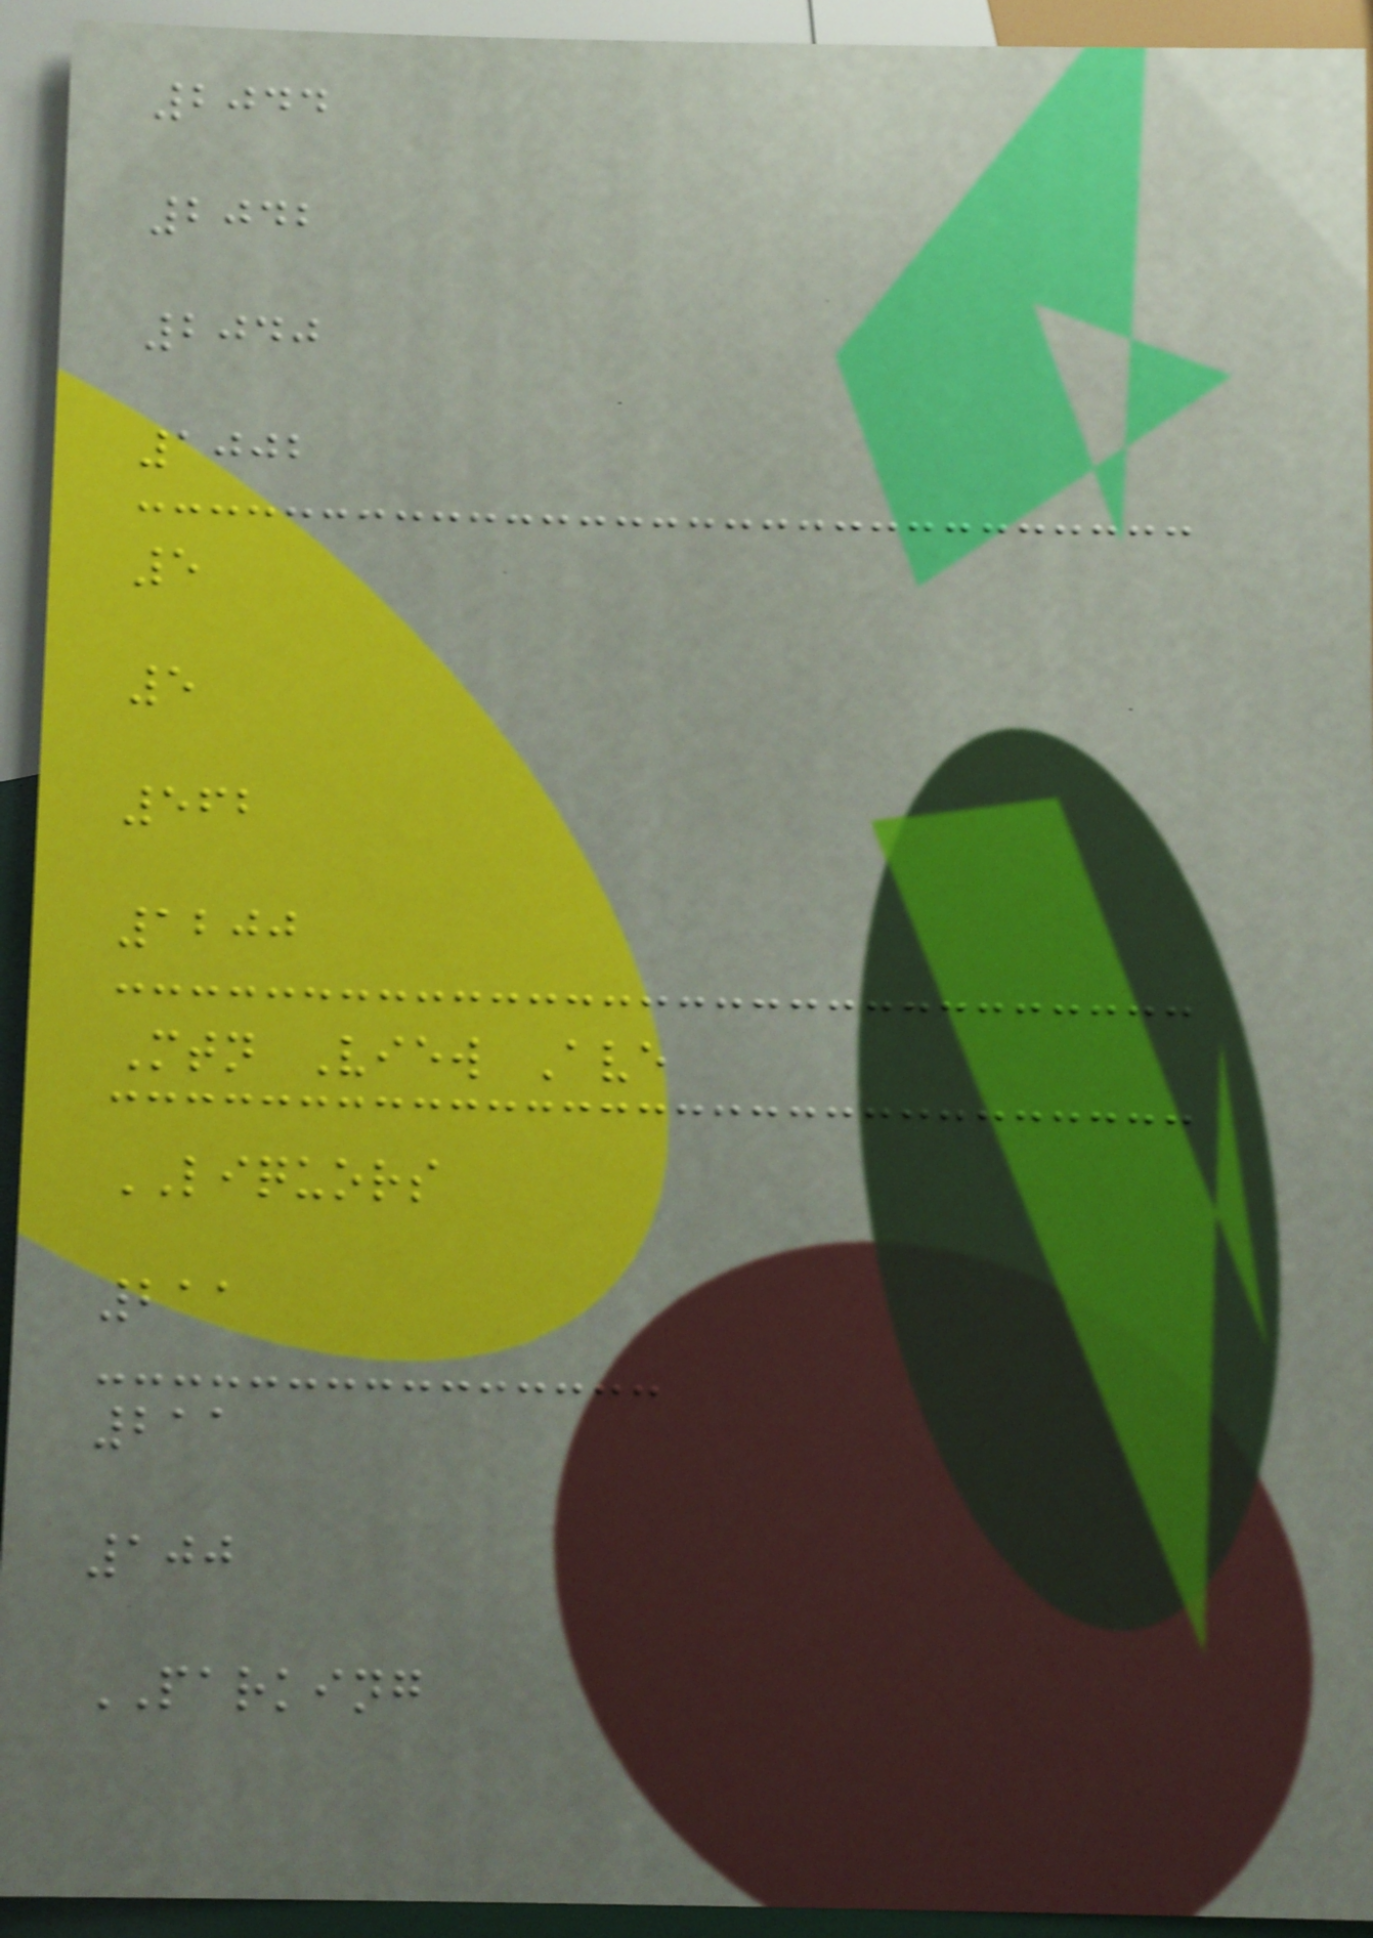2044
2042
2040
1002
5
5
562
1200
Mtn View Ave
LIQUORS
211
211
100
PARKING
